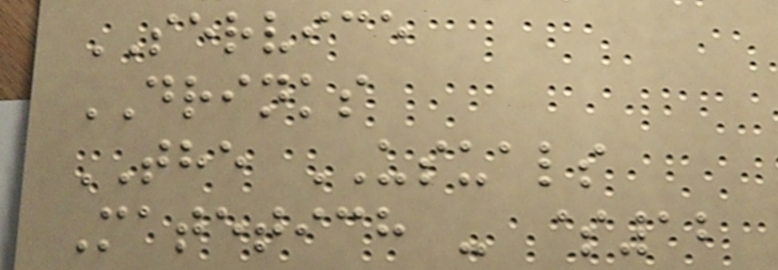SERVICE
DRINKS
THE USUALS
Matetich - $12
